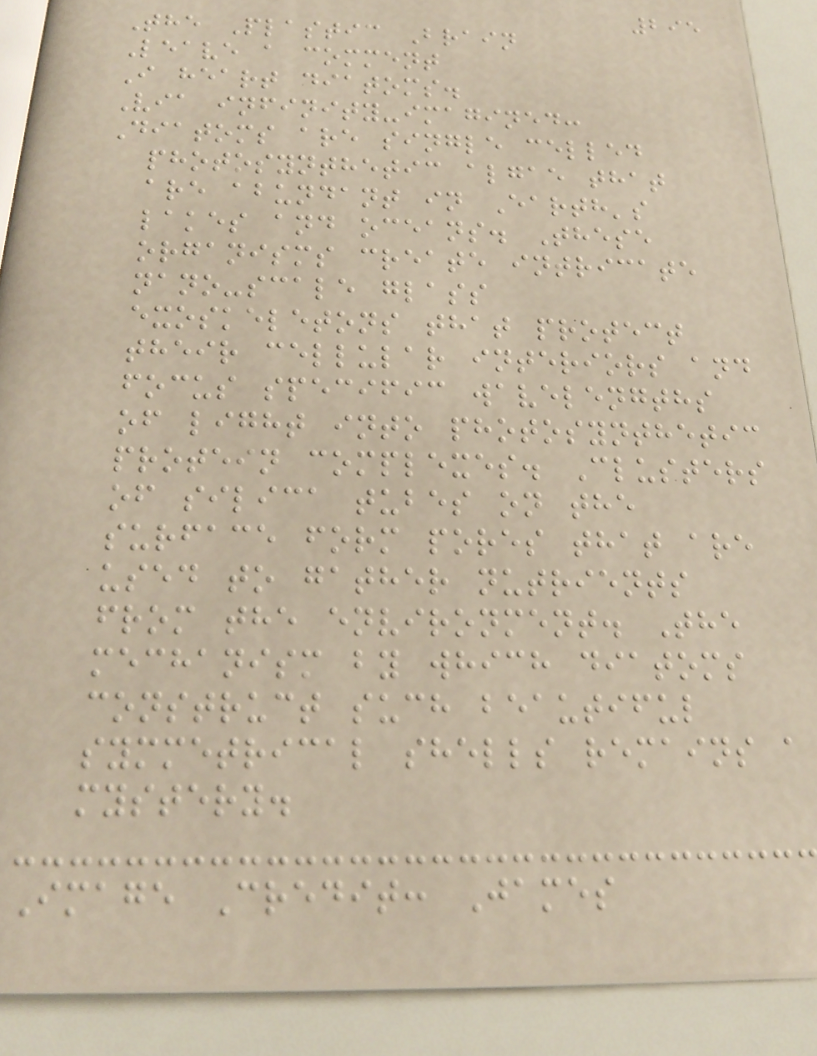295
The Plastic Brain
Leave a comment
I heart diatoms.
Via infinity-imagined:
Diatoms are single celled
photosynthetic algae that
are abundant in Earth's
lakes and oceans. These
organisms create intricate
nano-scale glass
exoskeletons that protect
their cellular interiors and
focus specific wavelengths
of light into photosynthetic
protein complexes. Clusters
of silica tubes on the
surface form pores that are
used to gather nutrients
from the environment. The
mechanism by which diatoms
construct such beautiful
symmetrical shells remains a
mystery.
Image Credit: James
